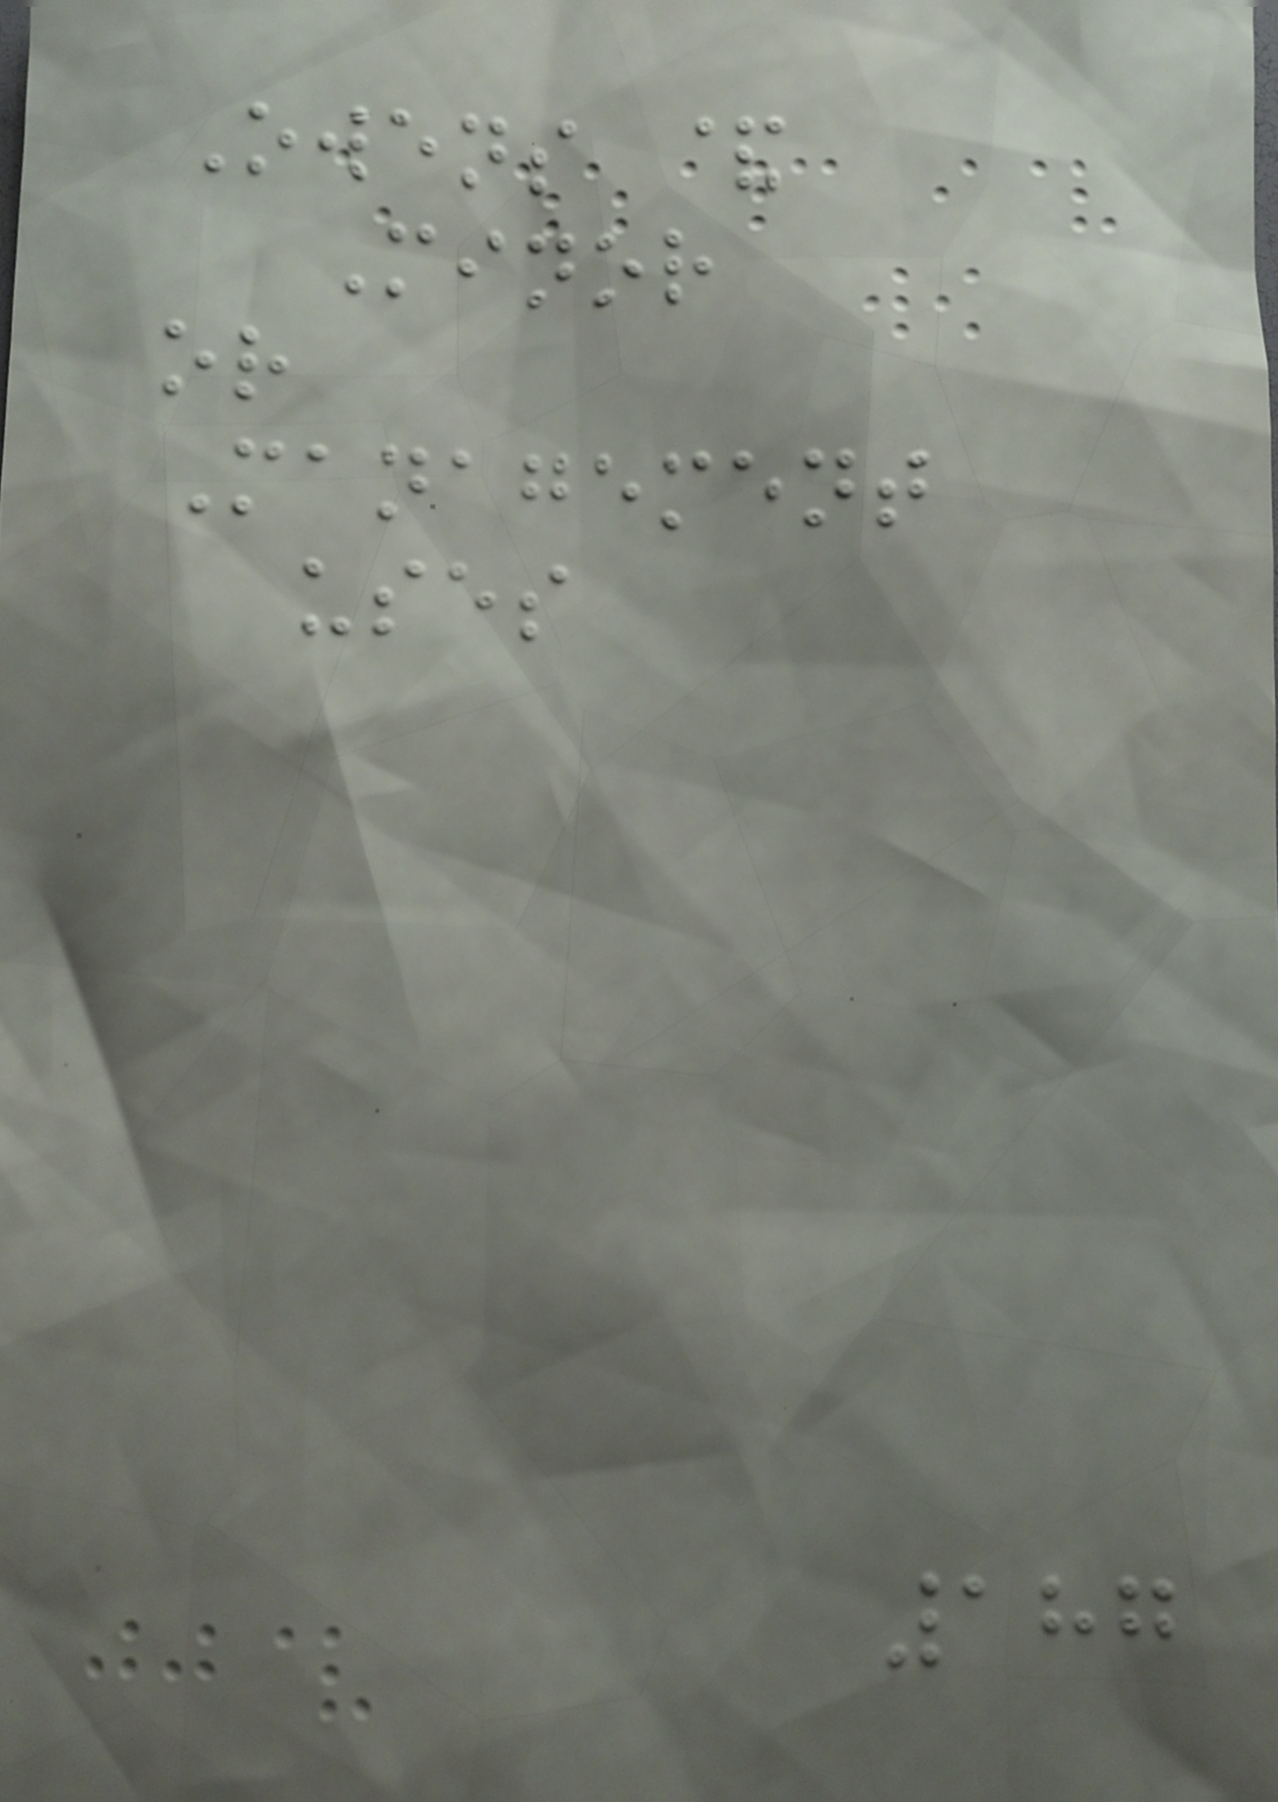Owens &
Minor
or
Management
uses
187
